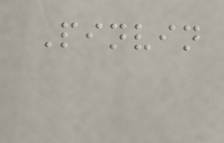Pinvin
